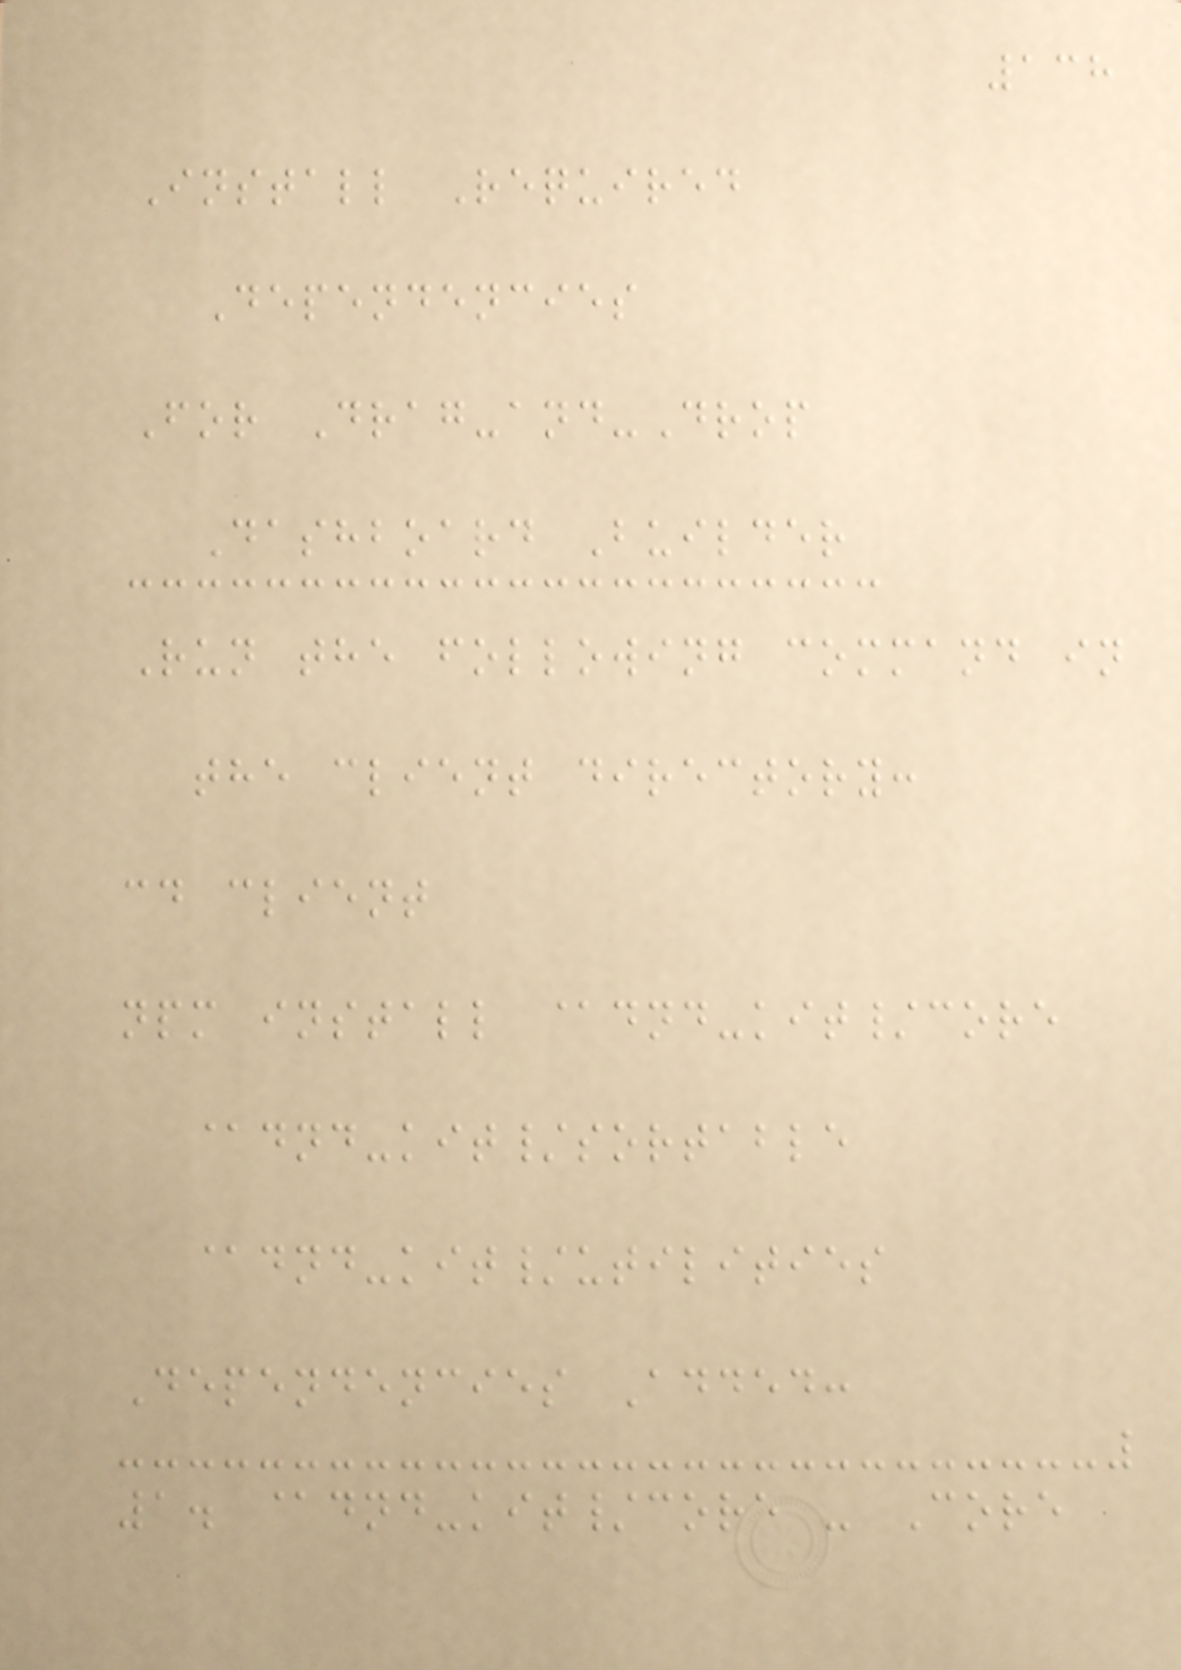138
Install Required
Dependencies
For Drag-and-Drop
Dashboard Builder
Run the following command in
the client directory:
cd client
npm install @dnd-kit/core
@dnd-kit/sortable
@dnd-kit/utilities
Dependencies Added:
1. @dnd-kit/core - Core
